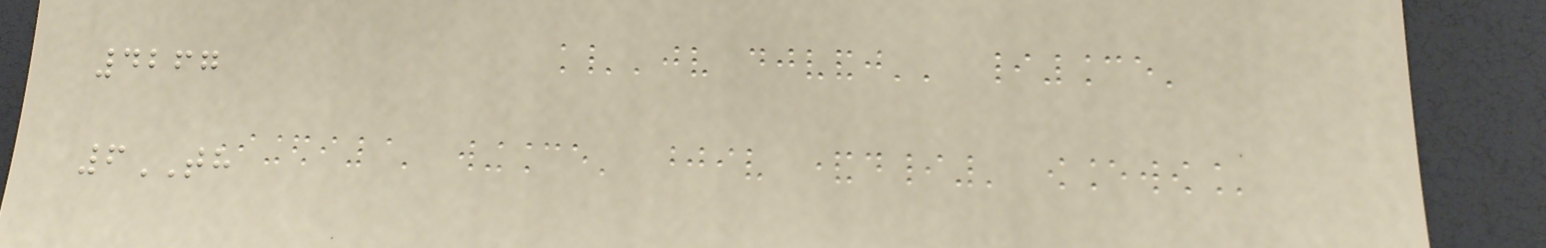4267
6TH
